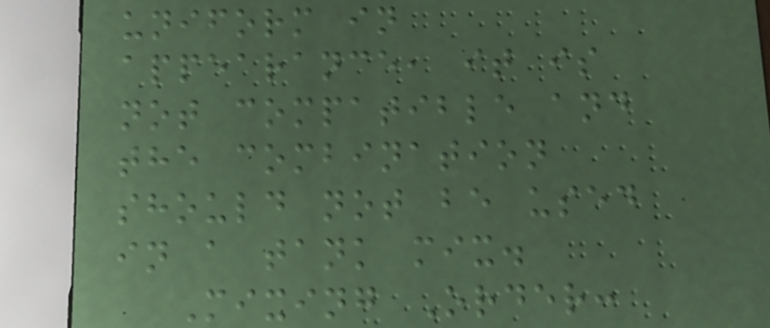uniform in
appearance, it is
not compatible and
the combination
should not be used
in a tank mix.
Mixing Order:
